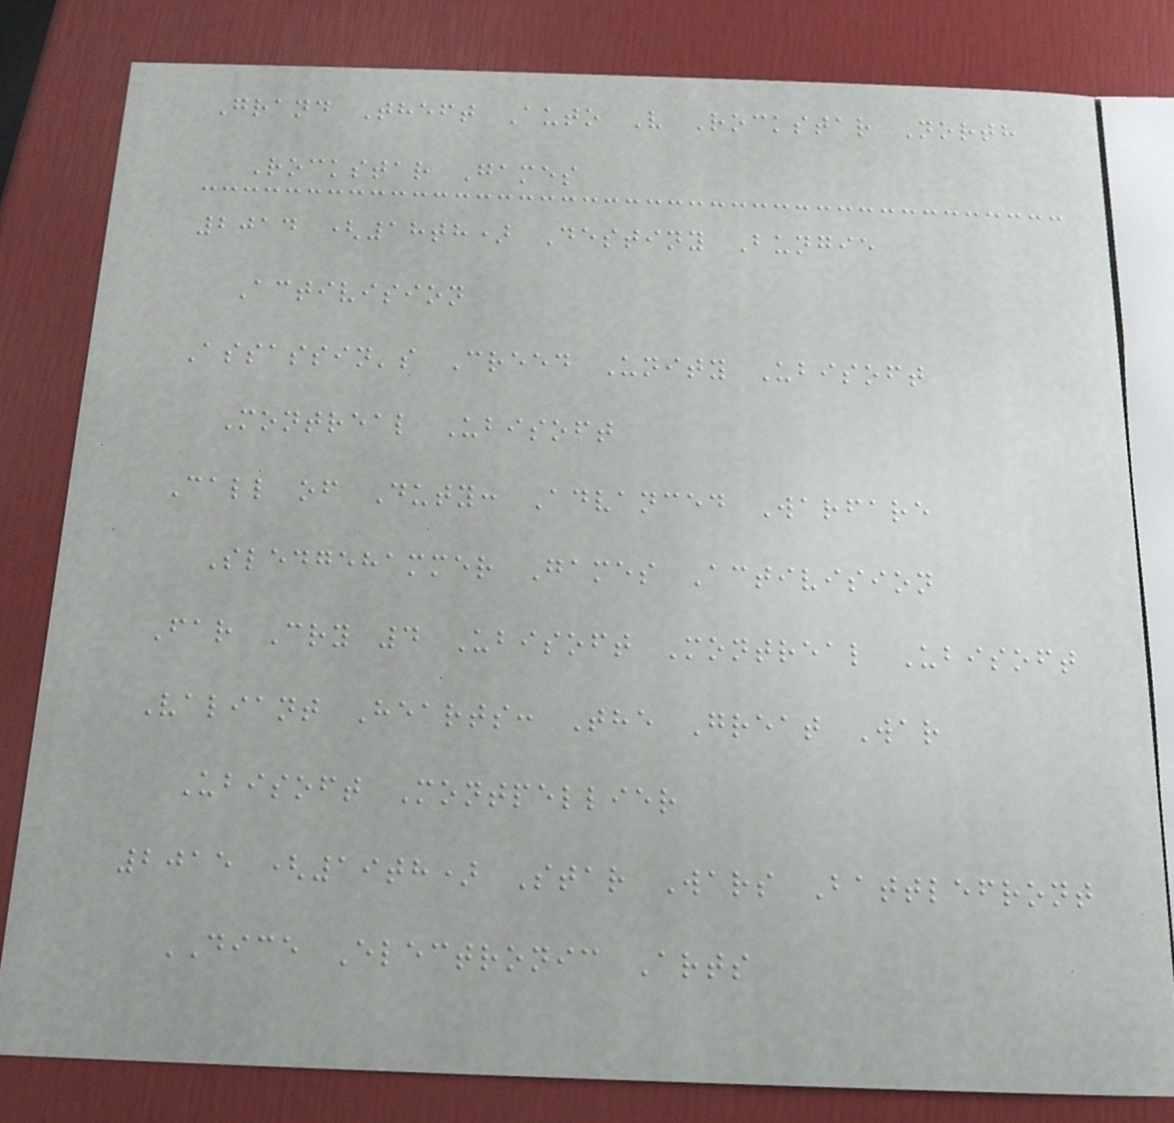Grand Theft Auto V Rockstar North
Rockstar Games
2014 (18th) Destiny Bungie
Activision
Assassin's Creed Unity Ubisoft
Montreal Ubisoft
Call of Duty: Advanced Warfare
Sledgehammer Games Activision
Far Cry 4 Ubisoft Montreal Ubisoft
Valiant Hearts: The Great War
Ubisoft Montpellier
2015 (19th) Star Wars Battlefront
DICE Electronic Arts
